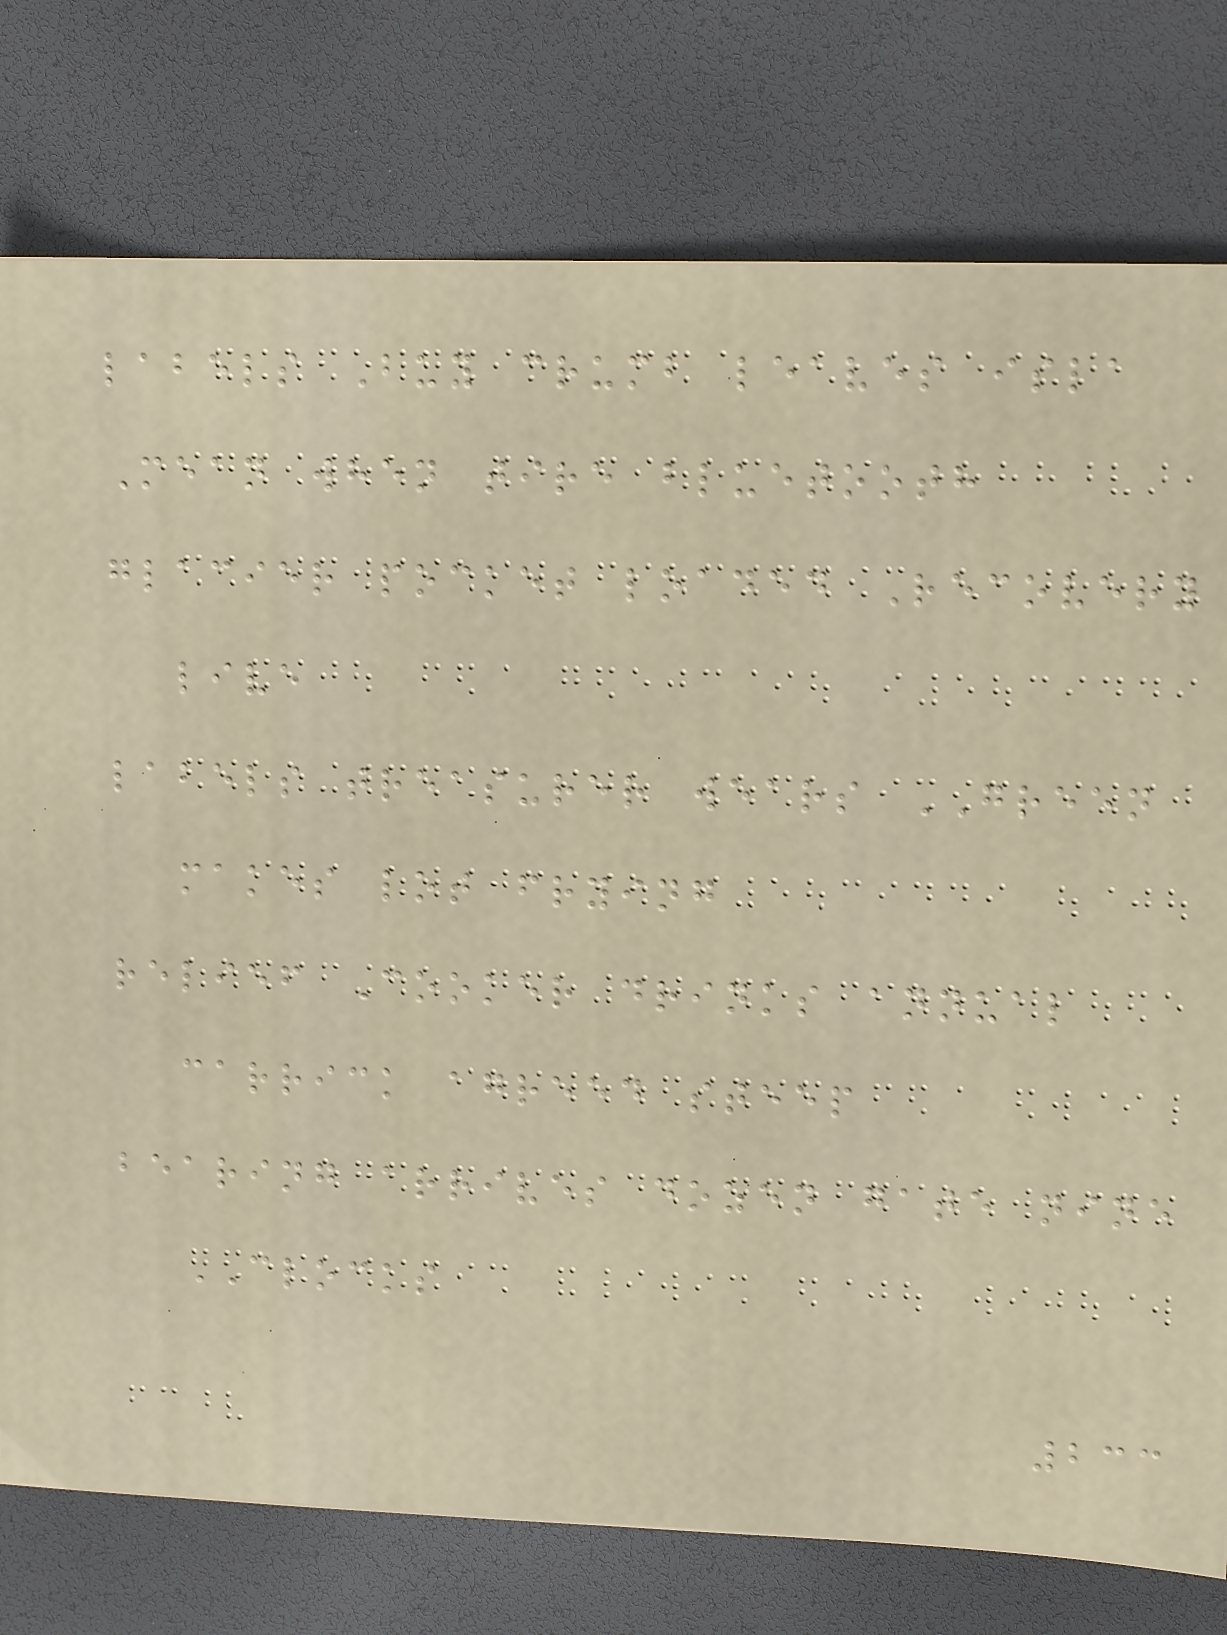labels Buy crumb leaves isla
Mean when tire bluetooth
glacier pocket loaded Recovery
live
labels treasurer wears GREEN
makes lot frying
relief Cooker drinks annual
carrick agreed steep
bearing arrives dozen gate nine
CLOCKS
233
